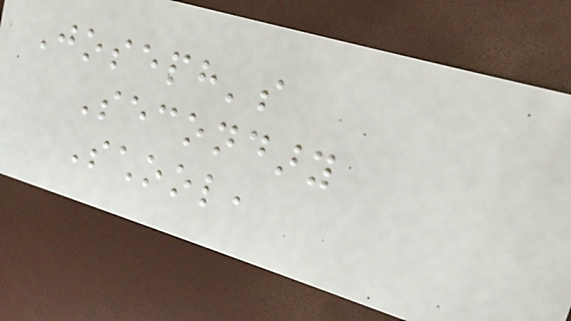Joseph's
Secondary
School,
